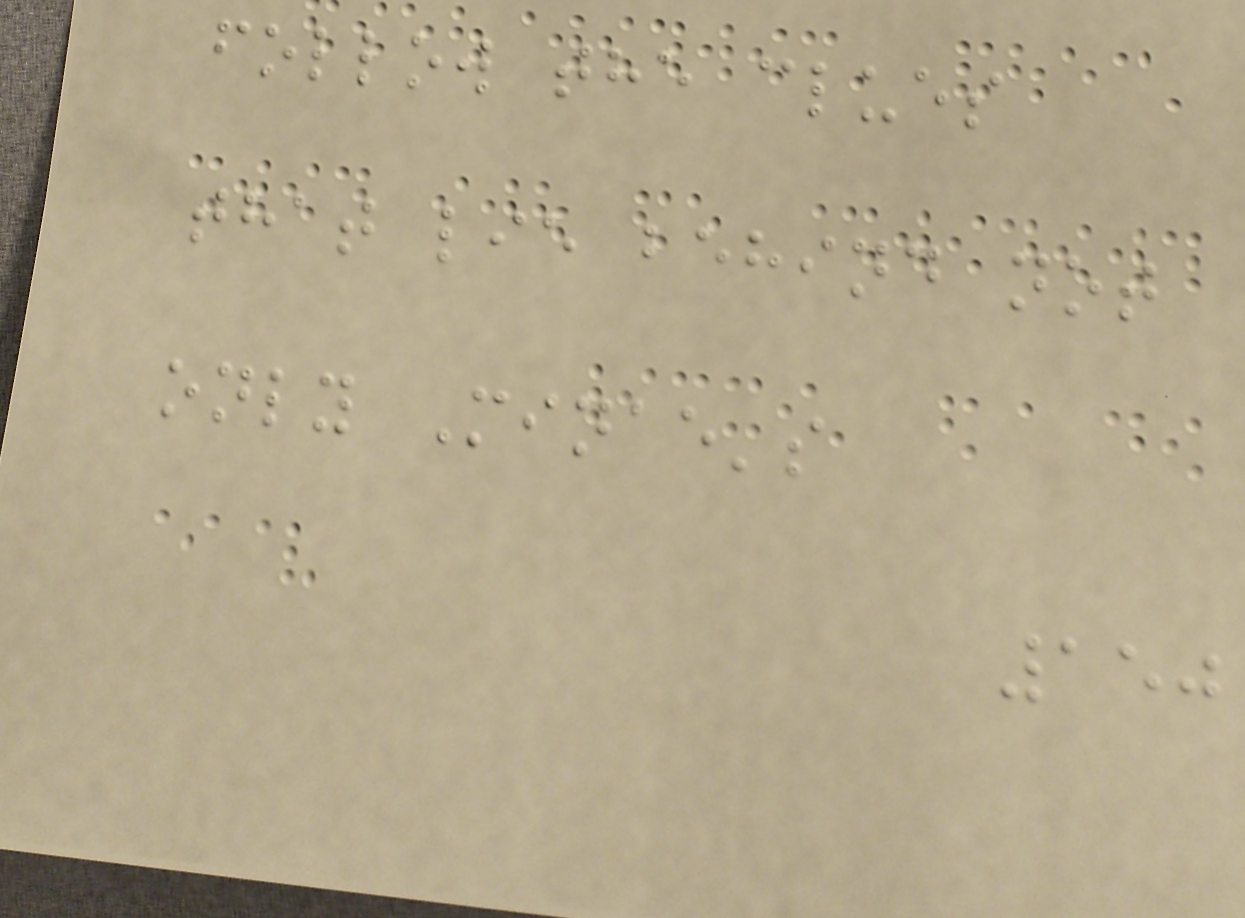follow the clues
that lie behind not
only Minae's
150
